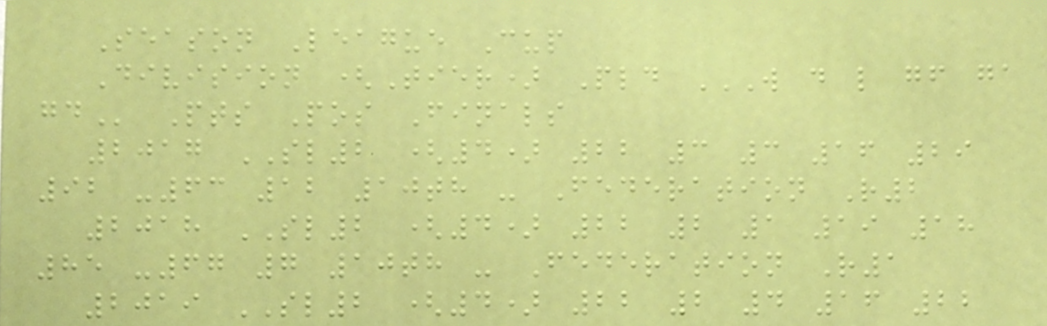Season League Cup
Division (Tier) Pld W D L GF GA
GD Pts Pos Finals
2017 SL2 (4) 22 3 3 16 29
92 -63 12 10th - Federation R2
2018 SL2 (4) 22 2 1 19 18
85 -67 7 10th - Federation R1
2019 SL2 (4) 22 2 4 16 22
